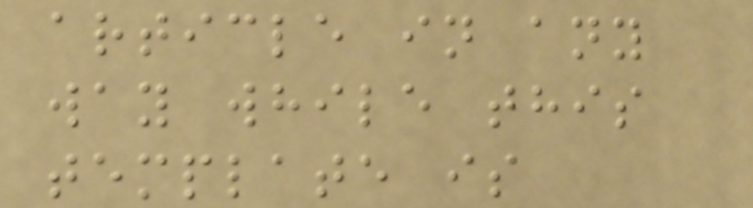article in any
way while this
template is
